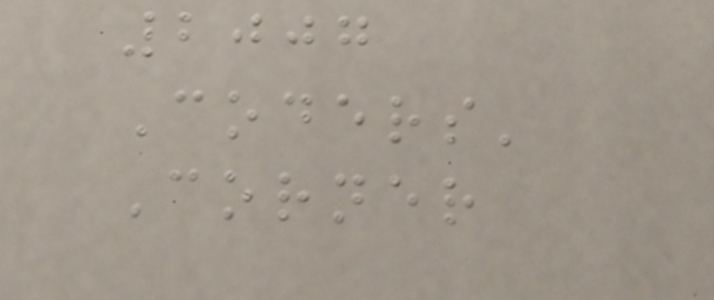2007
Coders'
Corner
